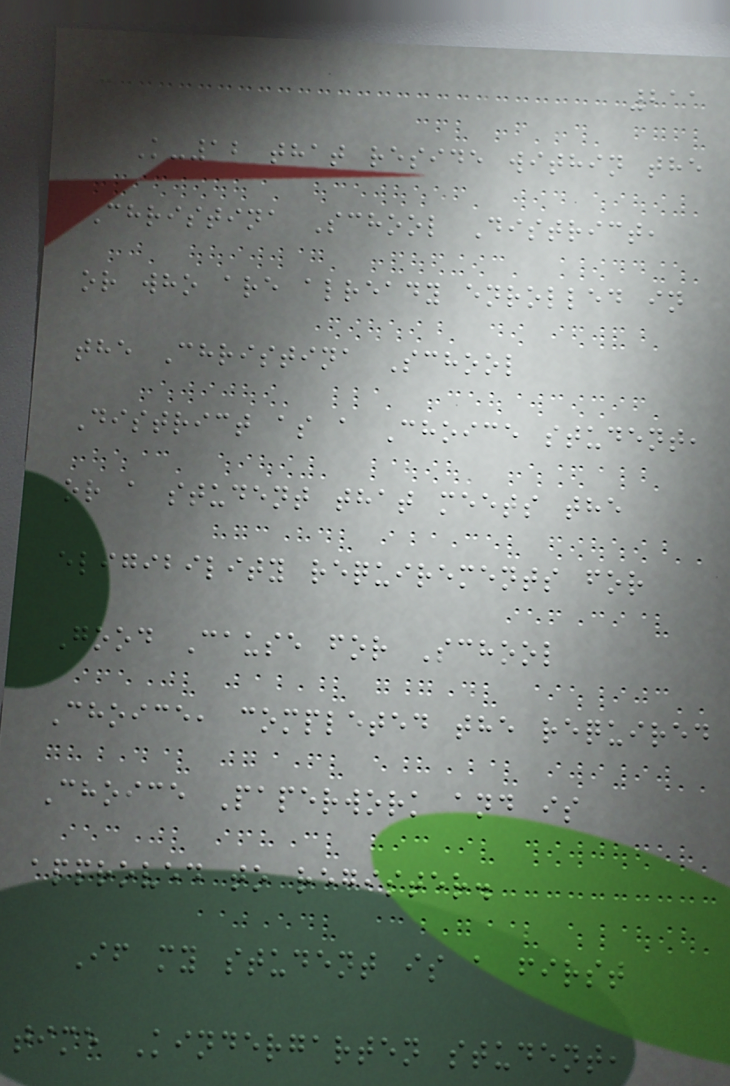211
K-12 that reside within the
Christina School District,
or who are already enrolled in
the Christina School
District as a Choice student,
or a student that meets the
eligibility requirements for
Good Cause for School
Choice, completed the required
Choice Paperwork and is
approved to register.
If my student is a first
time Kindergarten student,
